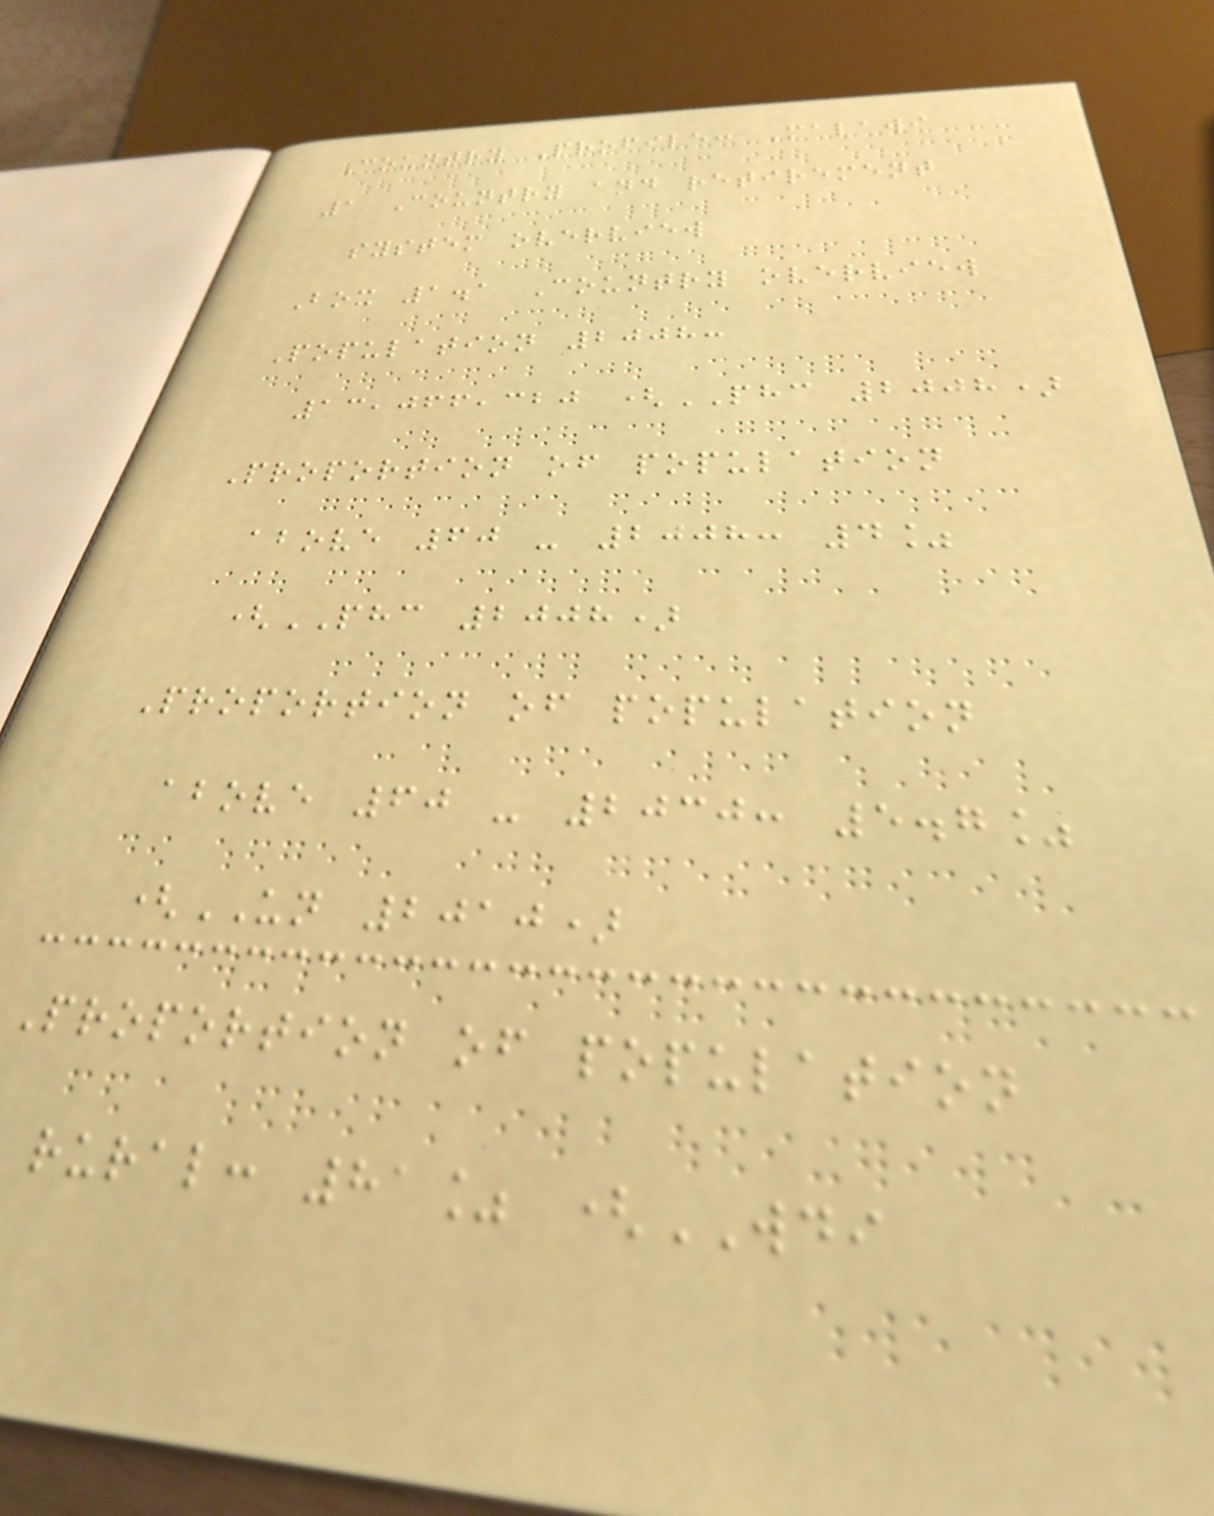Country Profile: Malawi
1 Country and retirement
system overview
Box 1.1 Country overview
Population 2008:
13,066,320 (PHC 2008)
Proportion of population
above 60 - 2008: 4%
(PHC 2008)
Proportion of population
above 60 - 2030: 5.7%
(UN 2010)
Proportion of population
rural: 81% (WDI
